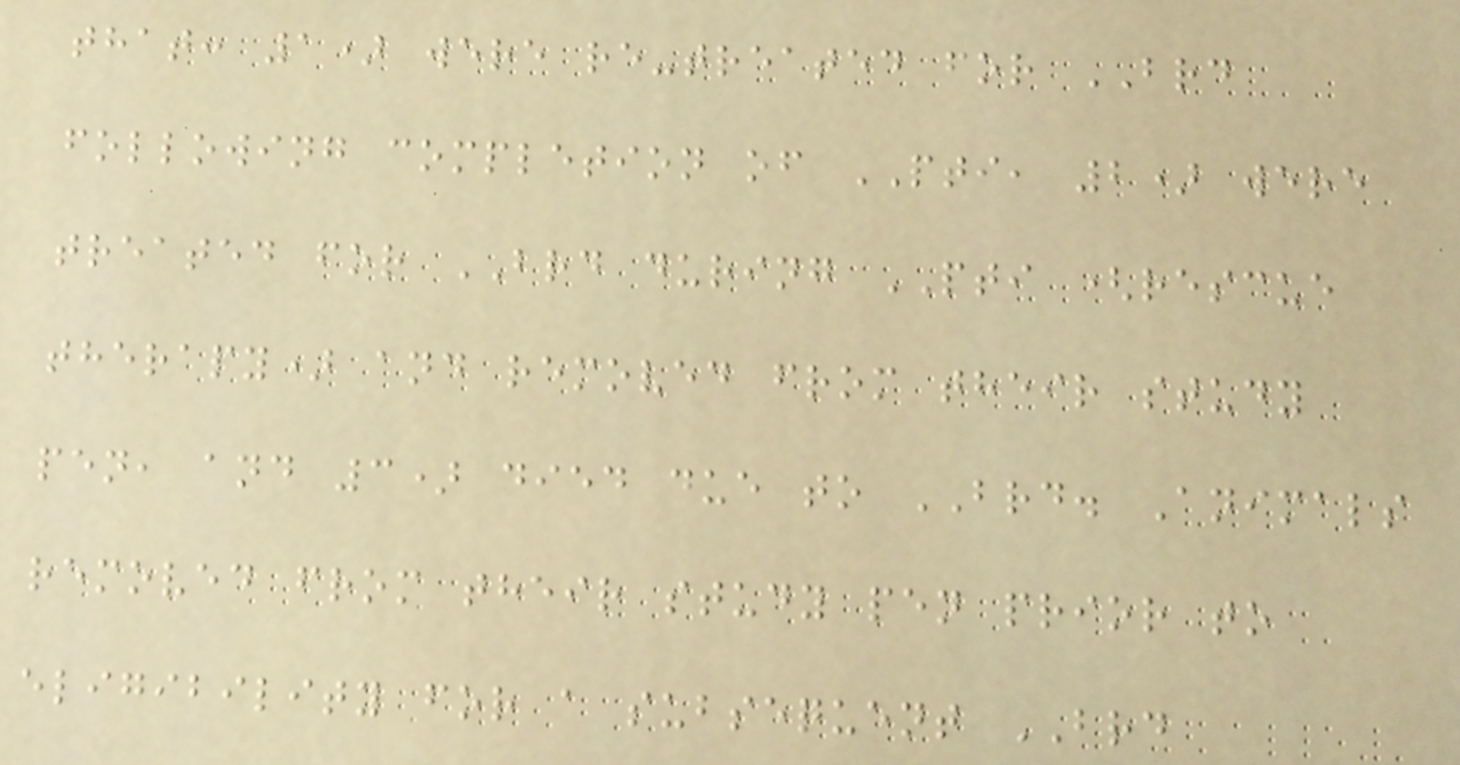that: 1) were re-treated for BRD
following completion of PTI, 2) were
treated for BRD during PTI (rescue
therapy) and removed from their study
pen, and 3) died due to BRD. Animals
removed from their study pen prior to
eligibility for a subsequent BRD
